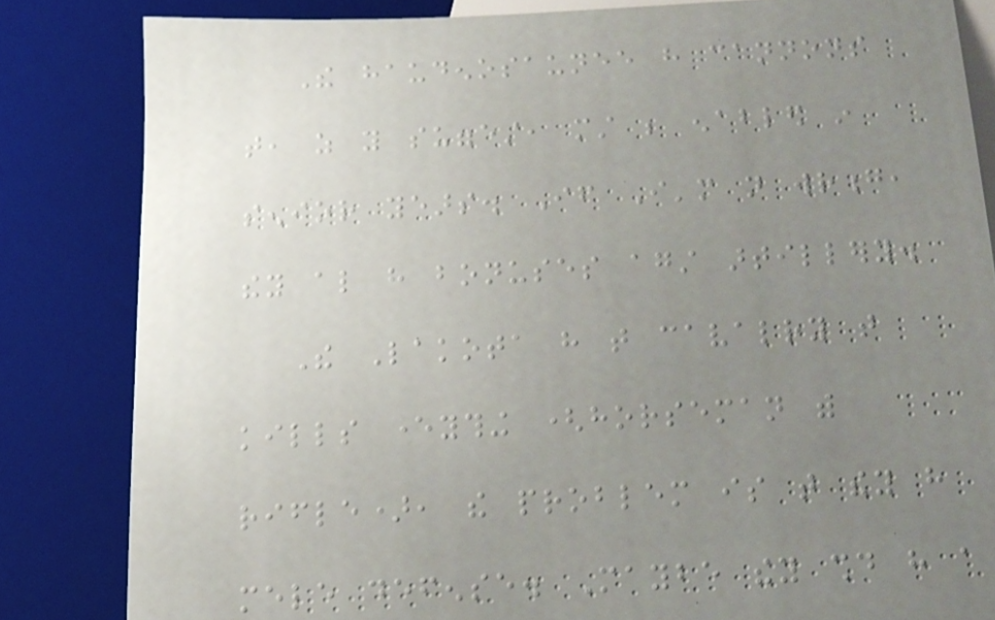The haudenosaunee have cannons
that, as you suggest, must be enabled in
senior years. If I'm not wrong,
they also have bonuses against artillery.
The Lakota have that cavalry that
kills everything (horseman with
rifle), the problem is that they have
mele defense. Maybe they should have a
